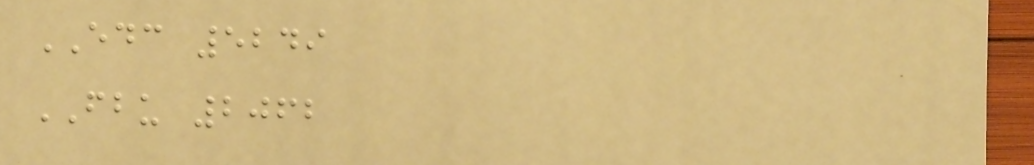EDC 5249
FBU 2062
